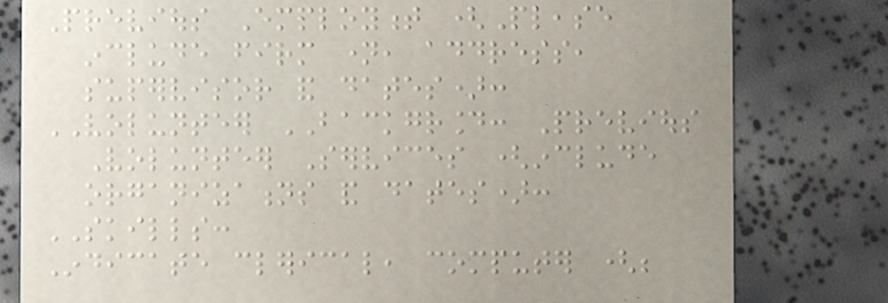Previous Employment (Please
include firm name, address,
supervisor and dates):
VOLUNTEER BACKGROUND: Previous
Volunteer Services (include
organizations and dates):
SKILLS:
Indicate clerical, computer (be
